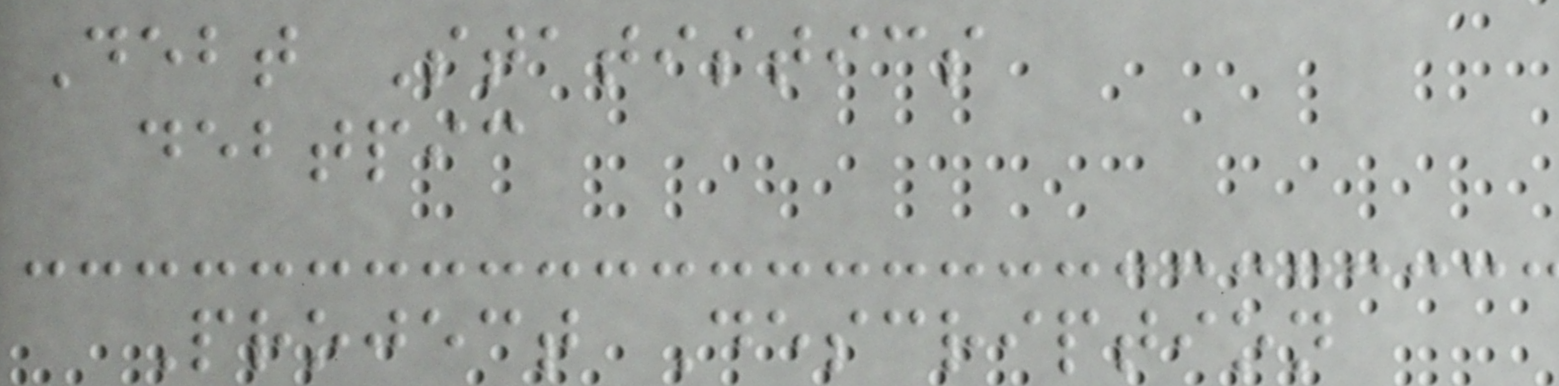Debt Statistics
debtpic
Project Description
